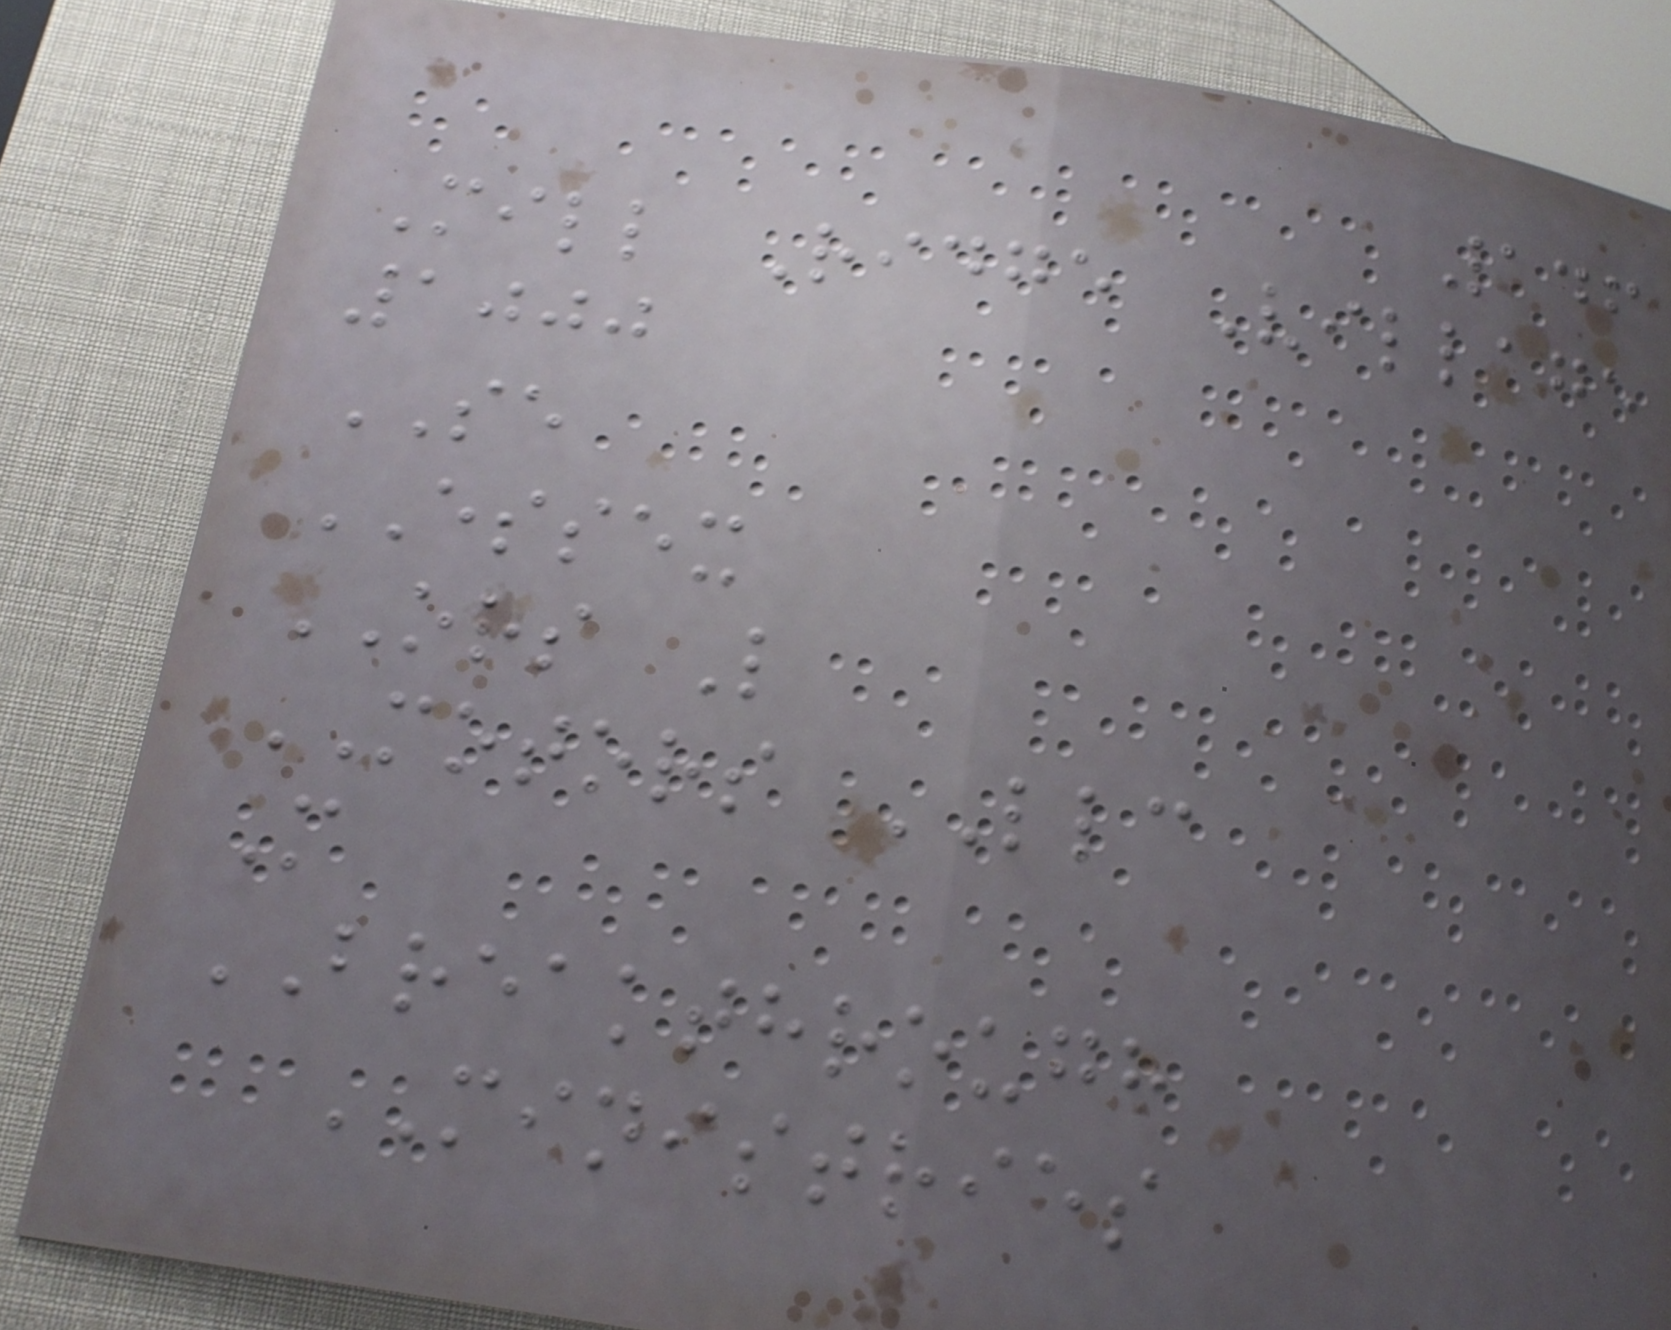146
Mill Ridge Village
1000
SE
ESSEX
ORS L
MOTORS LLC
M
BREAKTHROUGH
MINISTRIES
